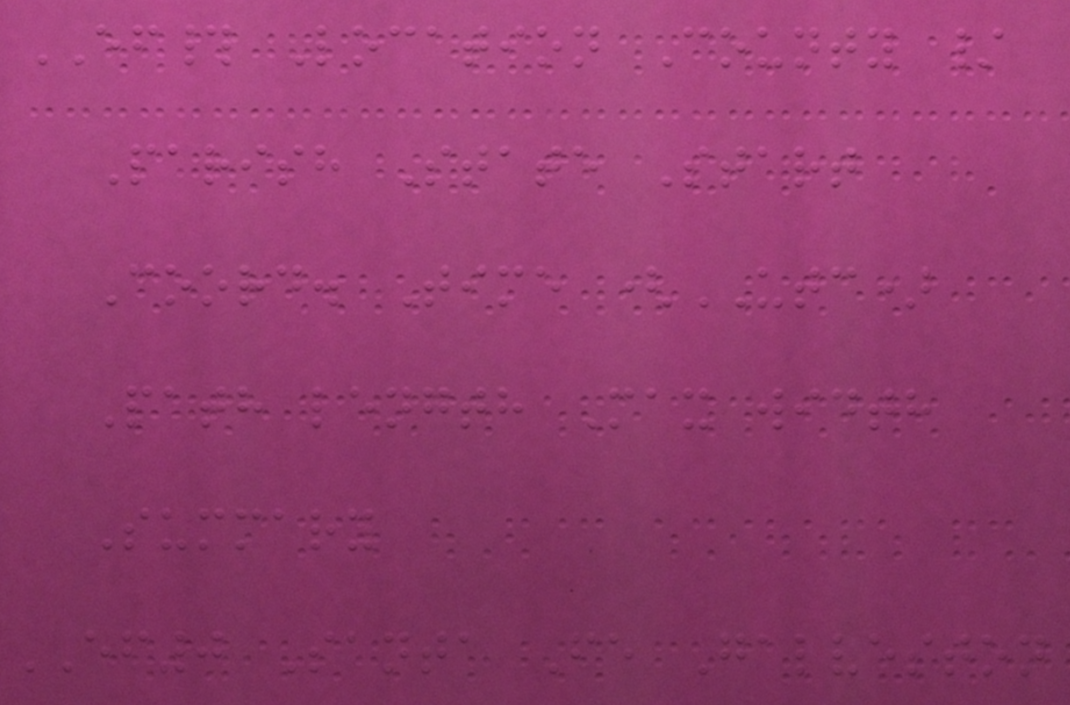EF# Location County /
Parish State Start
Coord. Time (UTC)
Path length Max width
Summary
EF0 Santa Fe Galveston
